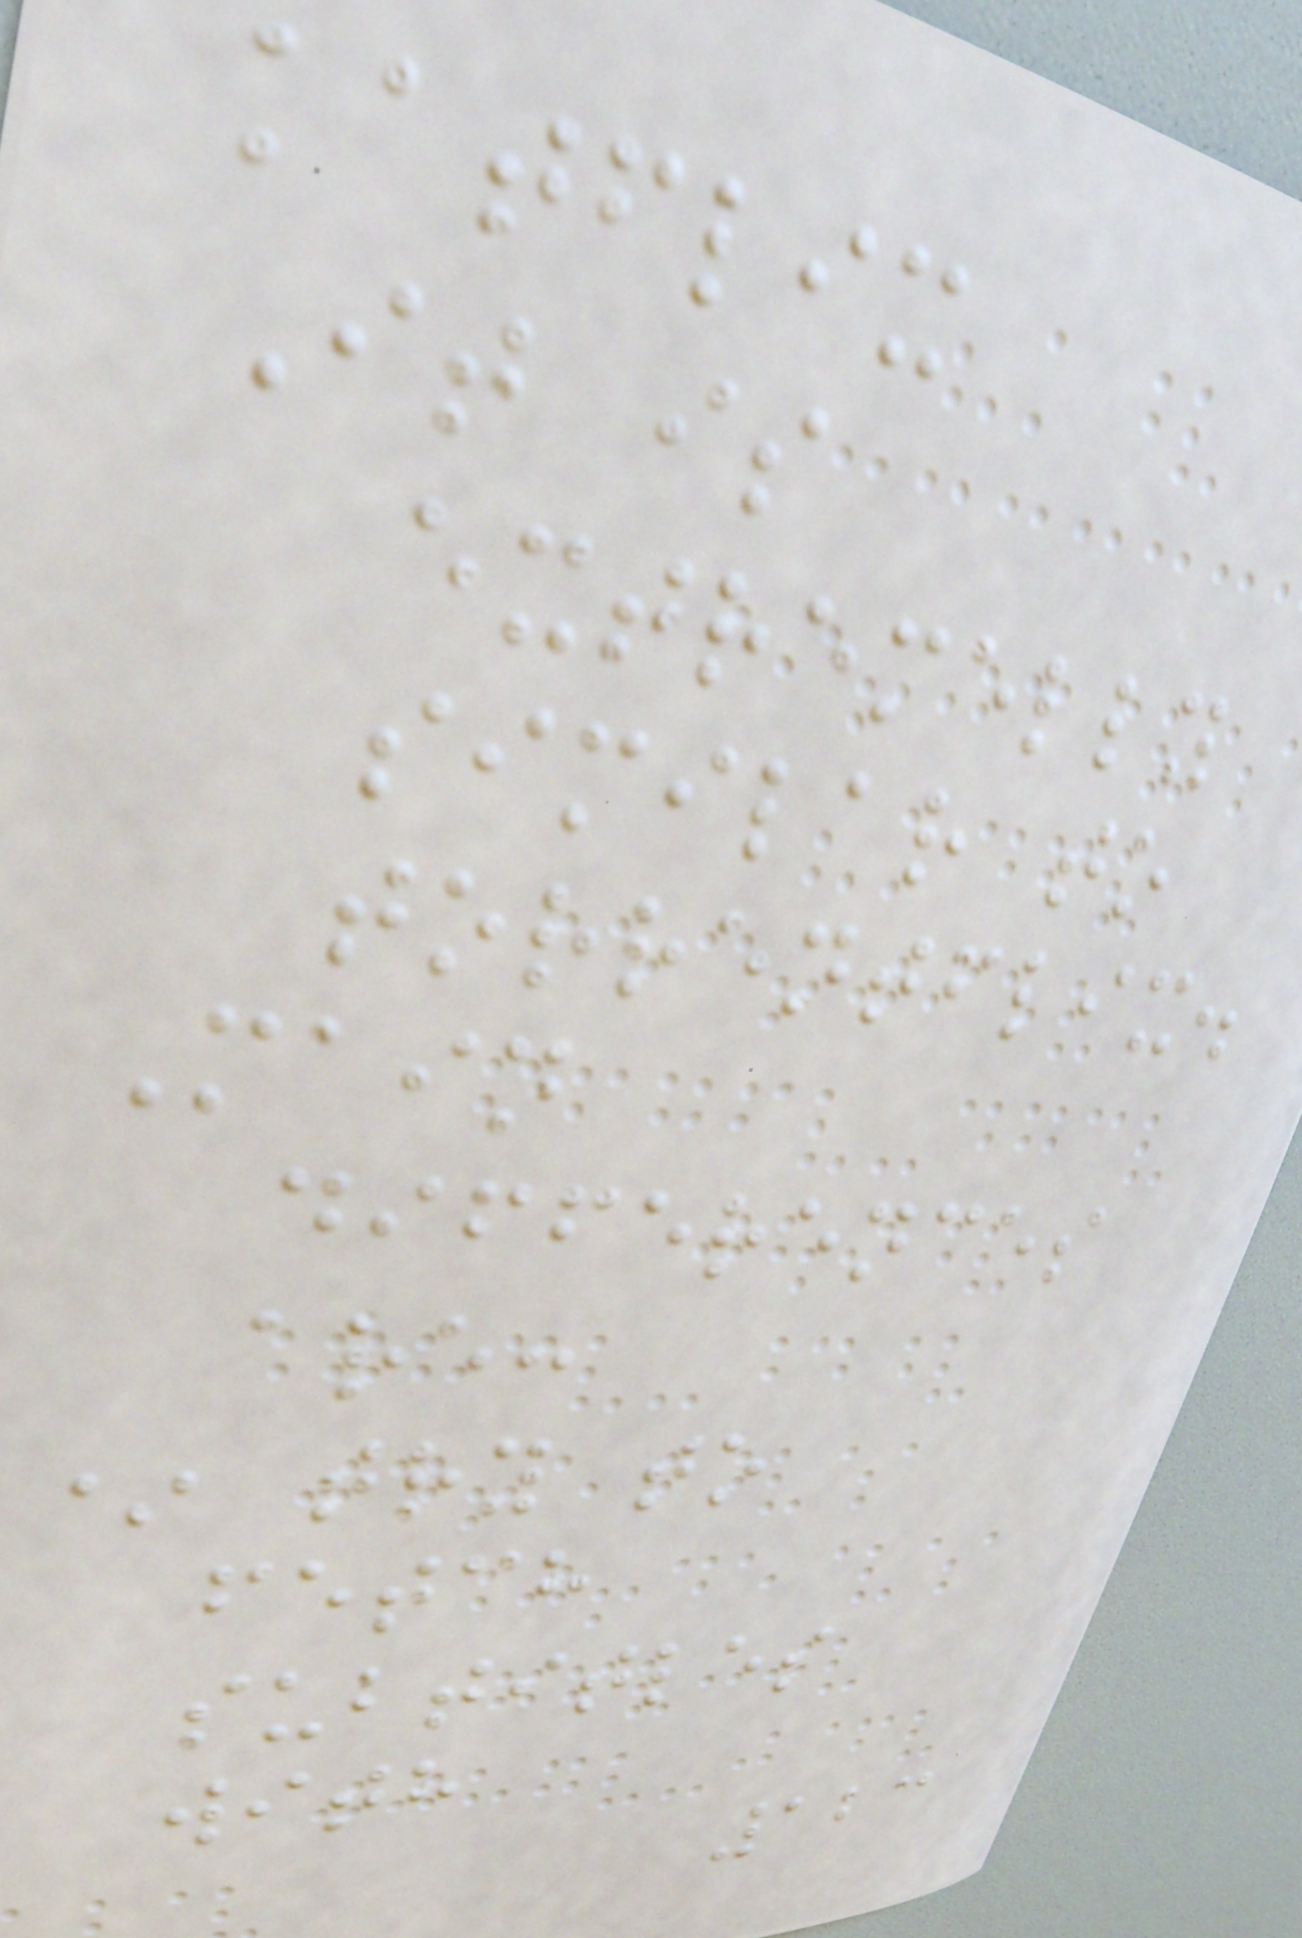katflix
It is
extremelly
similar to
torrentflix.
Main
differences
are:
* try to
fetch
subtitles
with
123
